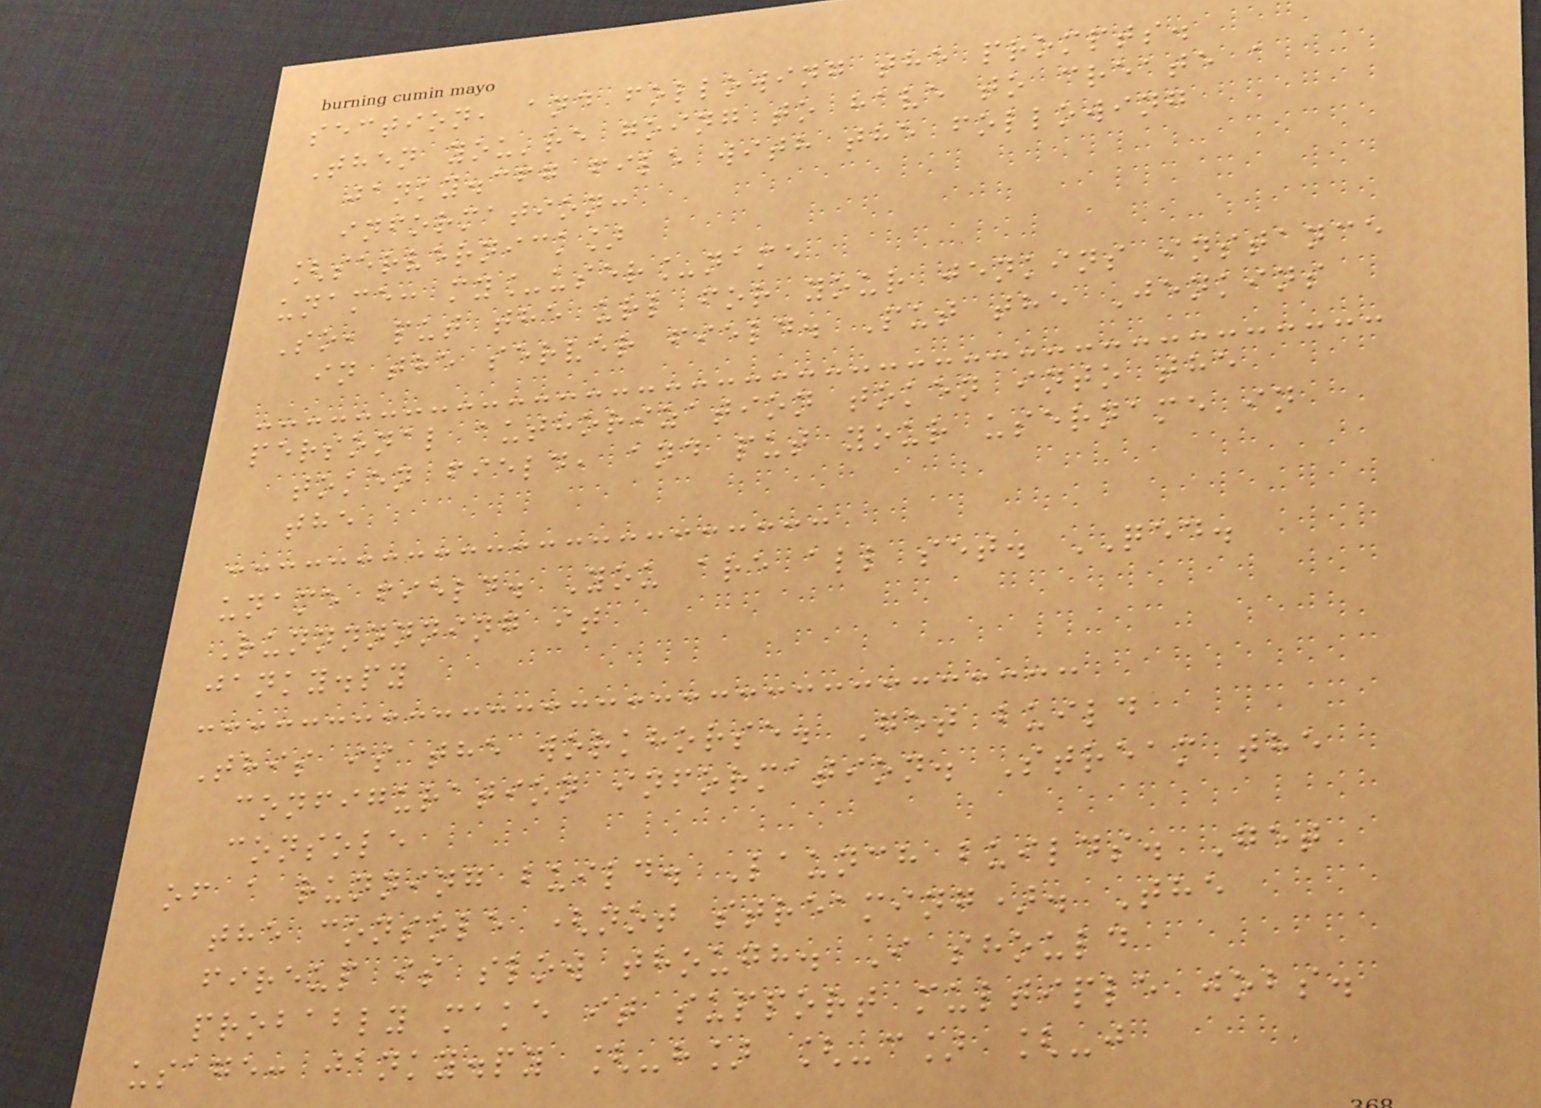section, and following the prompts.
Then you're going to have to create a
janky.cfg file with the following
information:
[servernick]
uname: my_user_name
So, put the url for your jenkins instance
in the server field. Put the Jenkins
personal authorization token into the
token field, and put your username in
the
uname field. You are all set. QED.
Runnnnnning it
janky.py
This is the workhorse. Get build
configuration information. Stream the
console
of a running build. Launch builds. Get
the console (not streaming). The
fireup is slow though. I should
probably make it support multiple jobs.
usage: janky.py [-h] [-c] [-j
